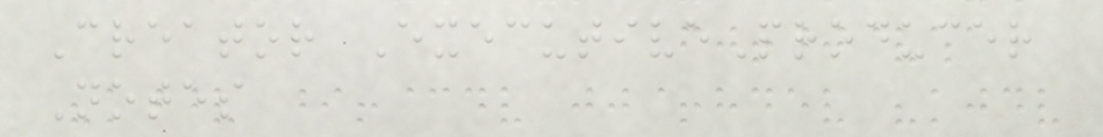Creator ExecutiveProducer
Notes
